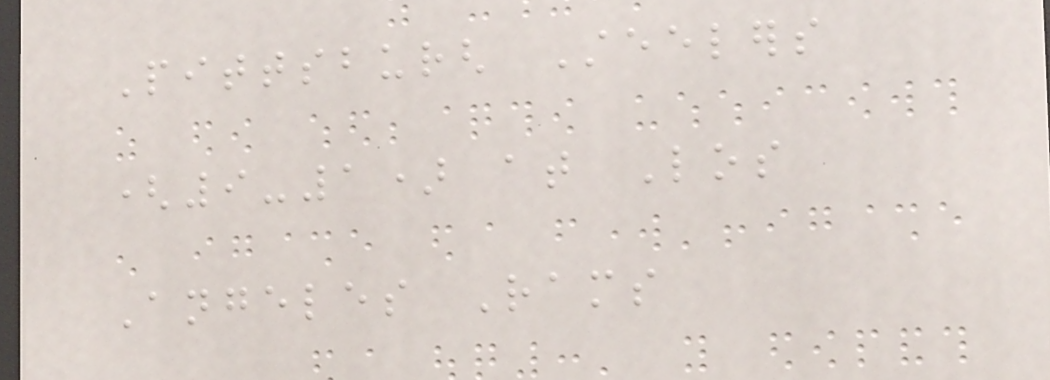Pittsburgh Steelers
(9-1) at Los
Angeles Rams
